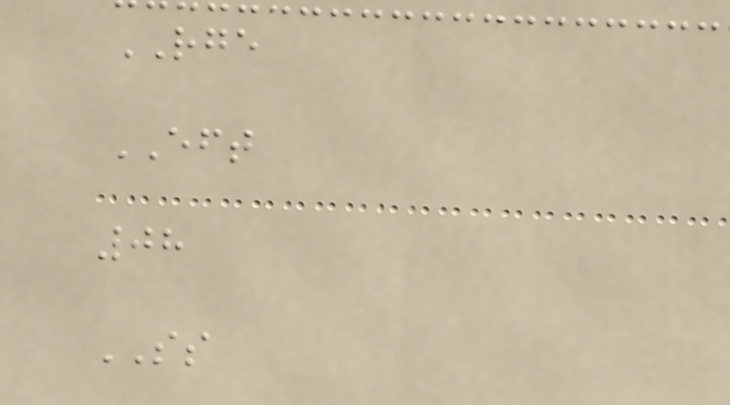RGE
EFT
08
SS
